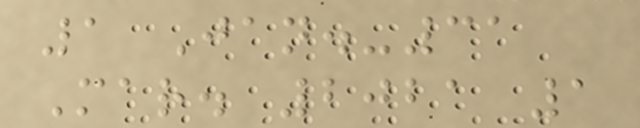1 Jan.-31
Mar. 2021 1
